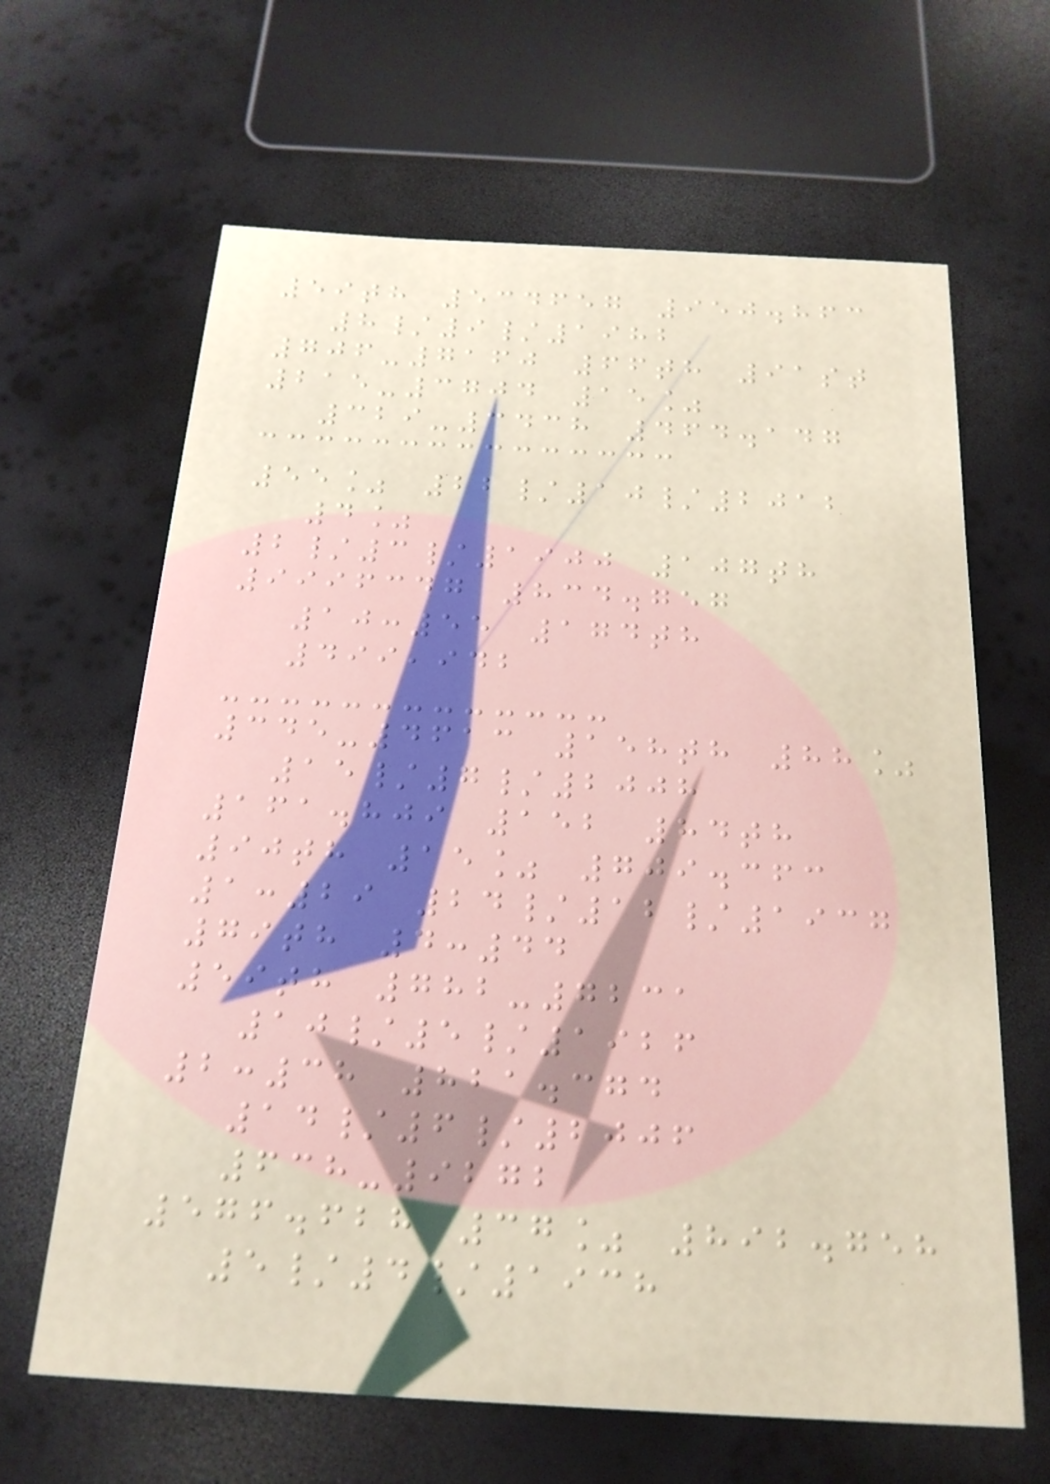59th 534657 950.863
8/9/1982
706-7160 66th 91st
215-3704 15%
329-3438 464.147
55% 22/10/2012
4%
2/3/1900 107th
9996347 834.757
10:55 174th
499,942
345-4613 158th 88%
15/7/2008
161.809 152 84th
90th 15% 709.363
1:29 24/12/1937
79th 4:44
59th 782-7231
10/5/1926
2:38 821.374
14/6/2006
638-9272
576.628 37% 892.758
5/4/1938
